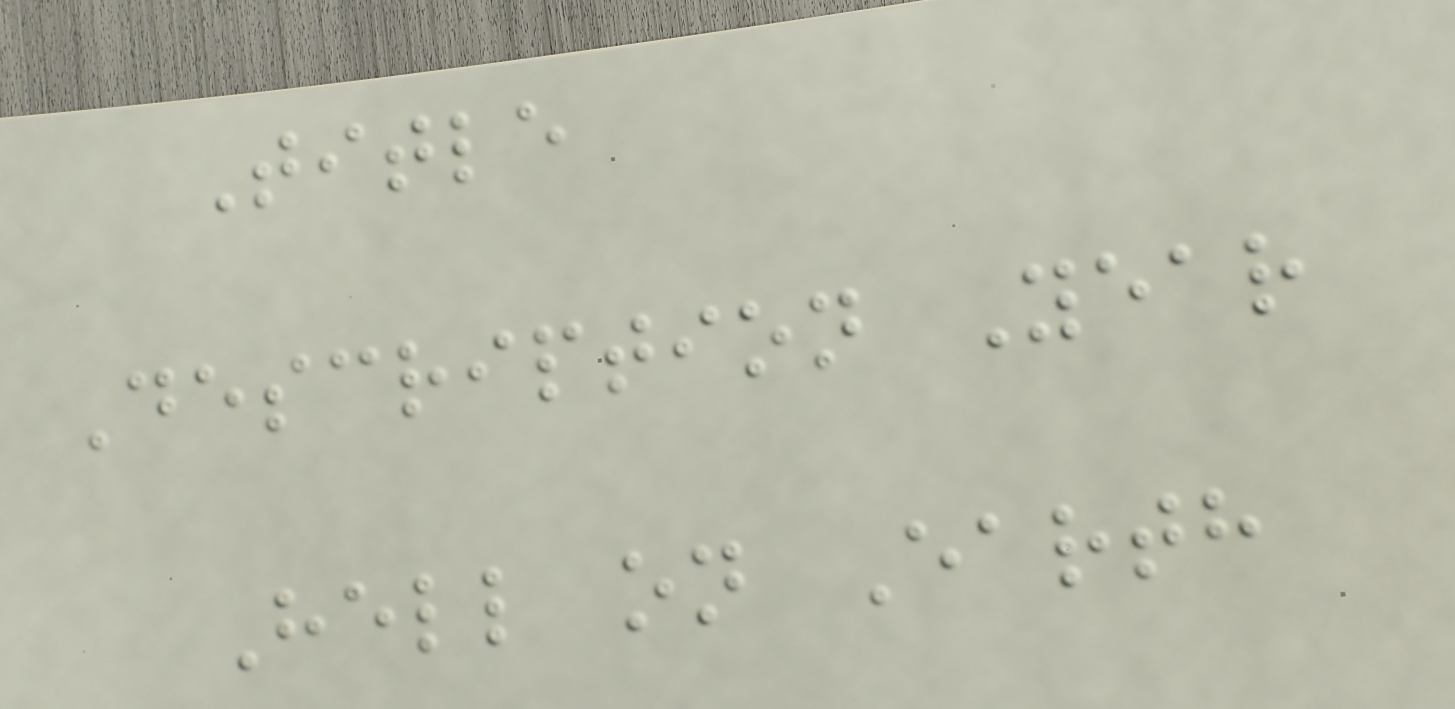Title
Description Year
Hell on Earth
